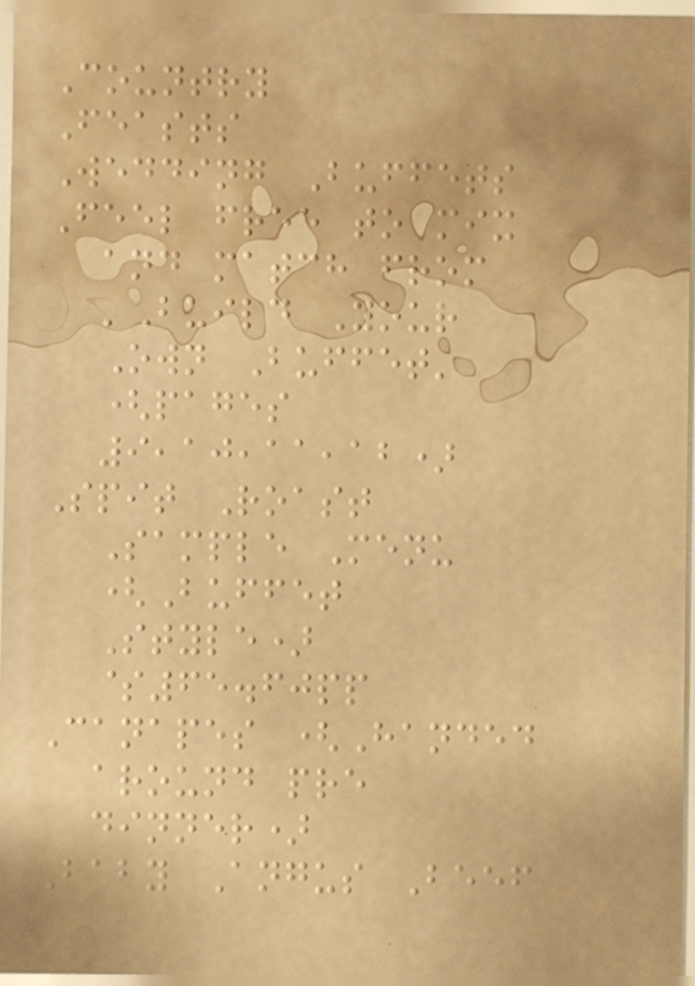Country
Feasts
Wedding Buffets
Feel free to mix
and match from
'Build Your
Own Buffet'
(pages
9,10,11,12)
Spit Roast
Sample Menu
(Buffet
Style)
$65.60pp
Canapes (Handed
around pre
dinner)
Baby Angus Beef
